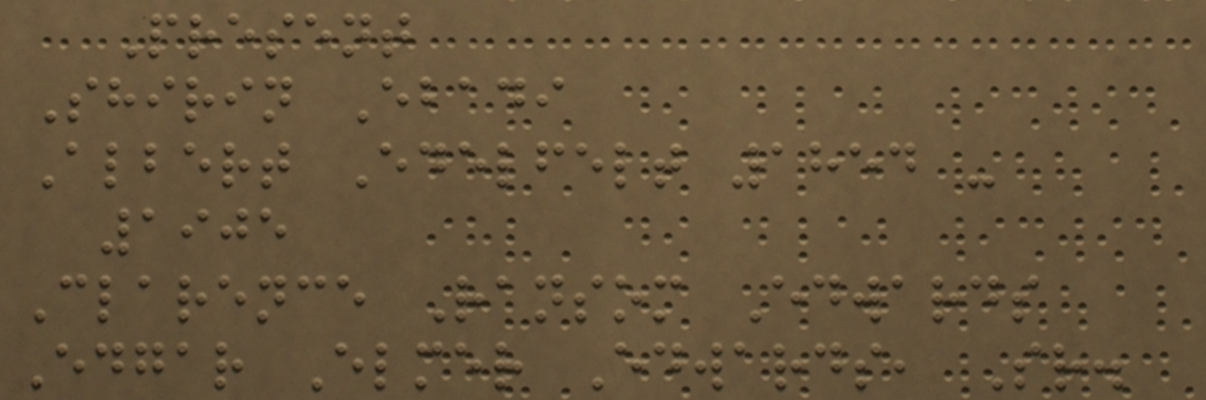Present
Shirin Ebadi
Albert Edelfelt 1854 -
1905
Clarence Ransom Edwards
Edgar Elmer Edwards, Sr.
